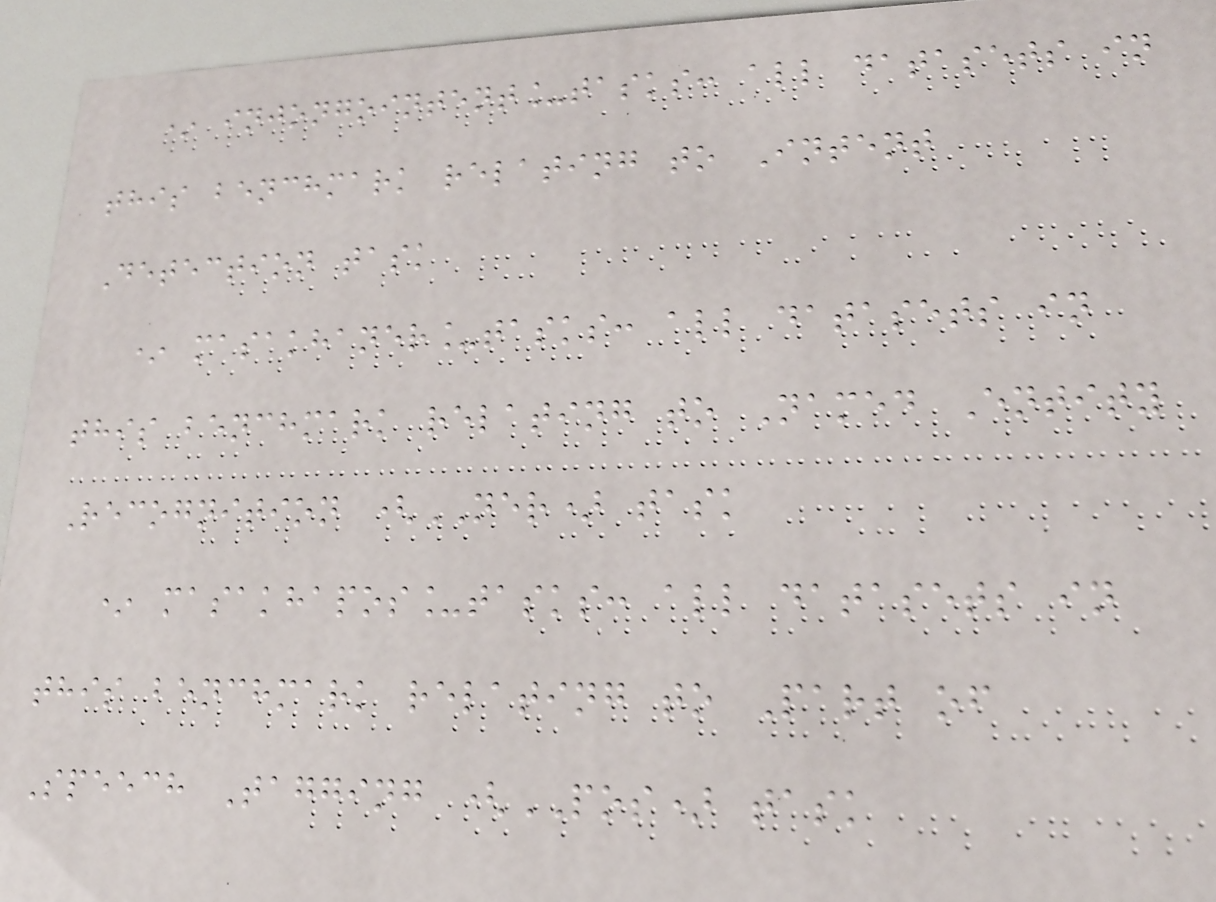* injongointent_tasks: all datasets in
this benchmark relating to Intent
Detection task
* masakhaner_tasks: all datasets in
this benchmark relating to Named Entity
Recognition (NER) task
* masakhapos_tasks: all datasets in
this benchmark relating to Part of
Speech Tagging (POS) task
